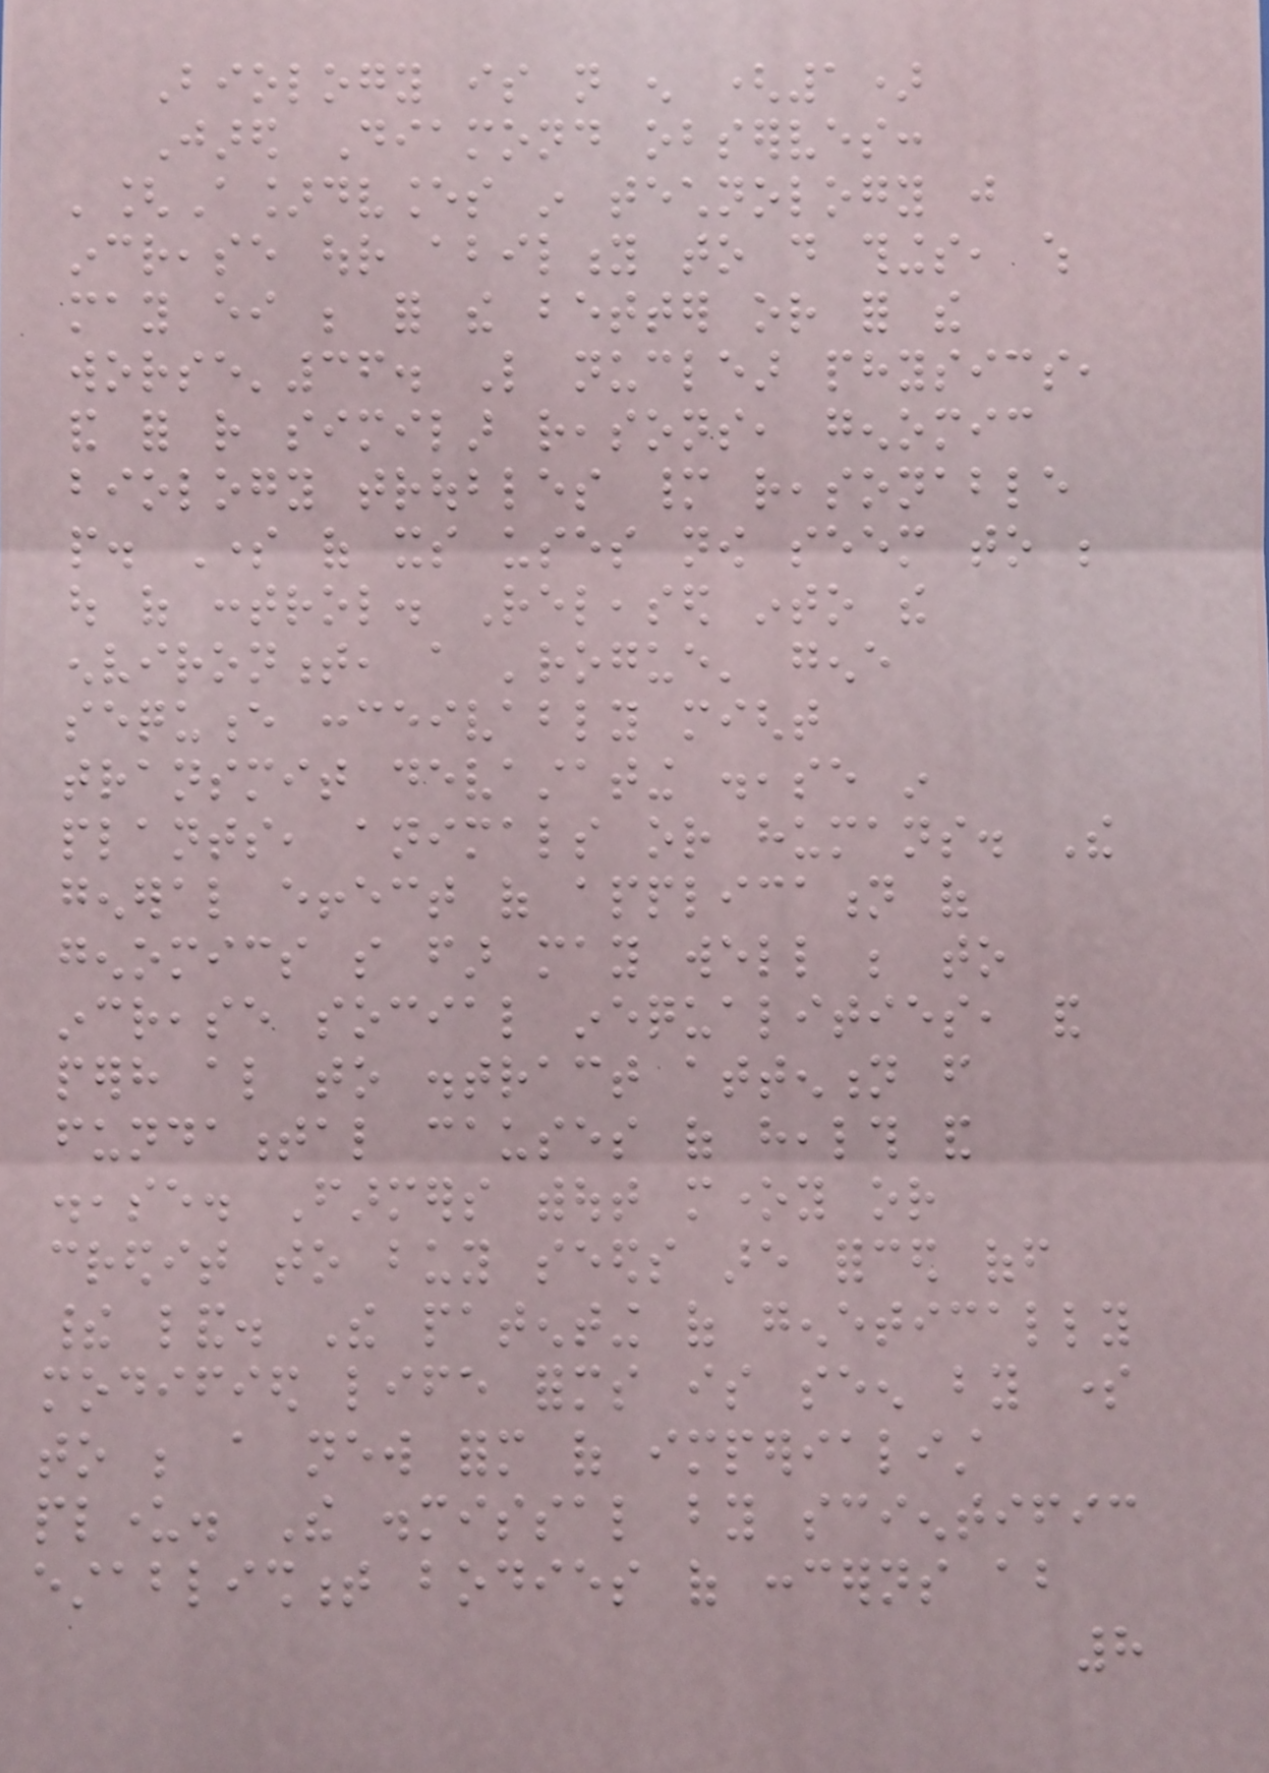Biology is not enough (1)
Jared Diamond observes:
'[A]dvances in technology just
increase our ability to do things, which
may either be for the better or for the
worse'36. Like nuclear physics,
and for rather similar reasons, genomic
biology troubles many reasonable
people. Some of its uses now seem to be
out of control. Released into the
environment, a 'rogue' gene
sequence conceivably might
transmit devastating disease in
plants, animals or humans. The
general effect of application of
genomics so far may well be to
increase social inequalities, and
perhaps also to distract attention from
fundamental causes of health and
disease. Farmers without money or
credit to buy seeds are forced off
their land. The patenting of genetically
modified life forms is seen by some
to be a new form of imperialist
plunder. The dismissal by scientific
establishment bodies of concerns about
8
